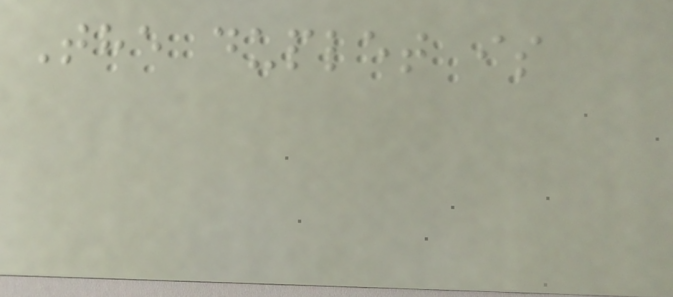The duplet is
